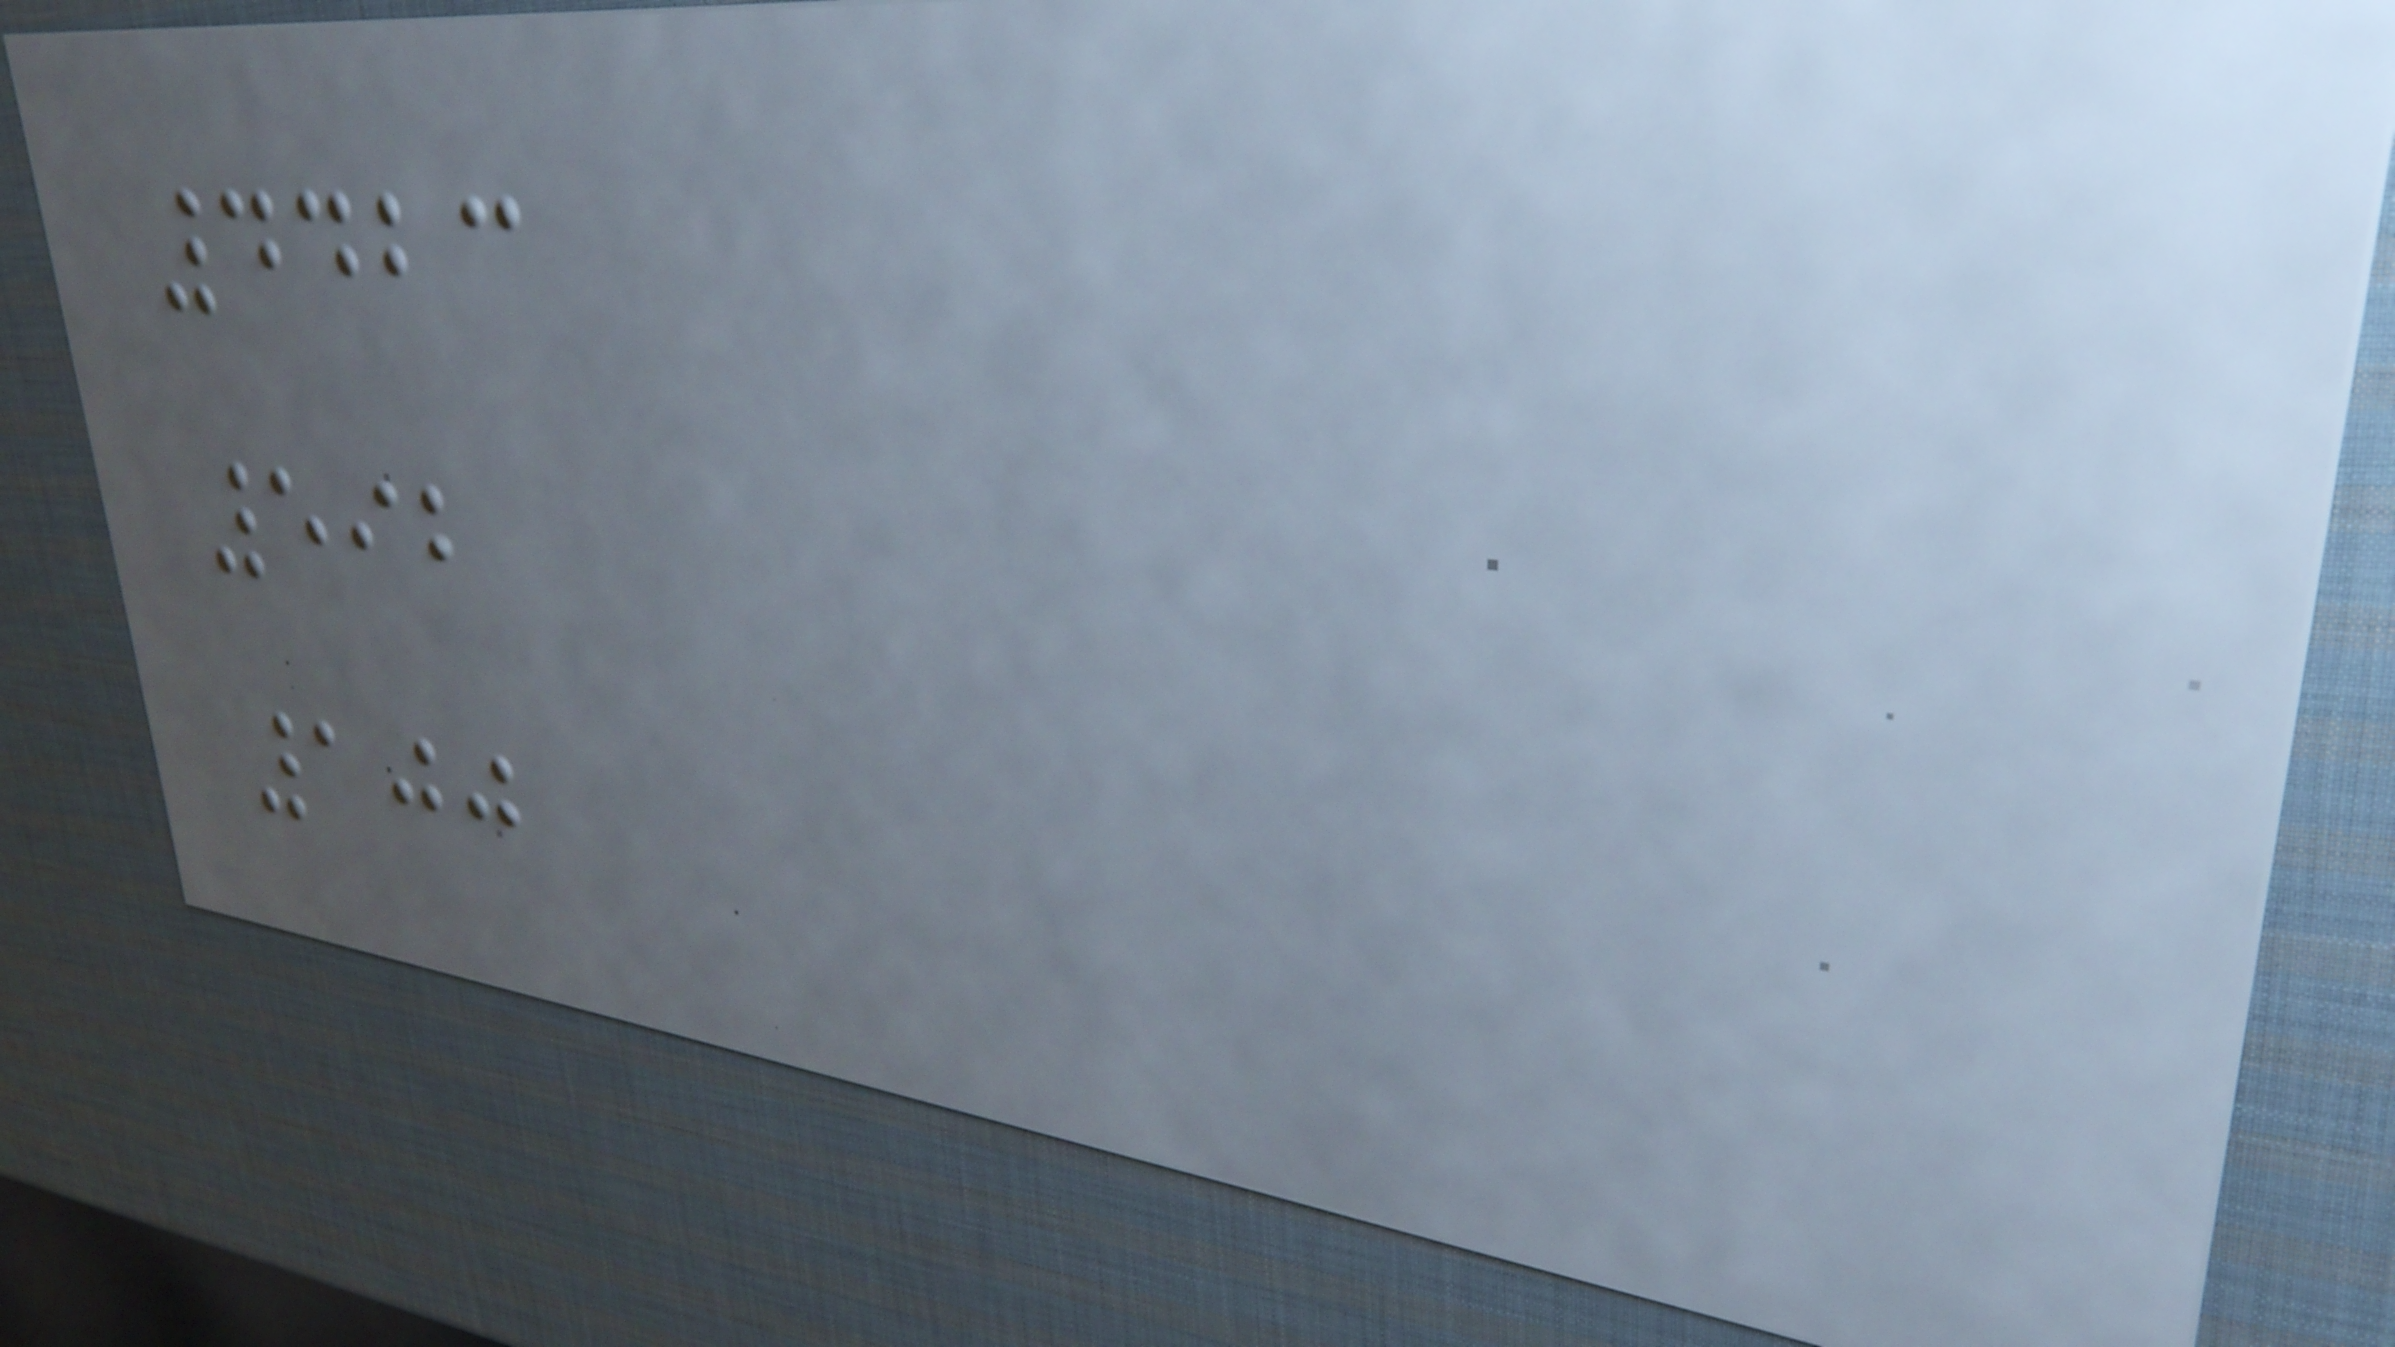4423
592
100
